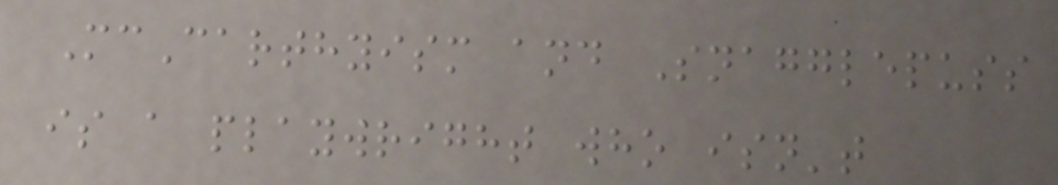McCarthyism and Snagglepuss
is a playwright who isn't
